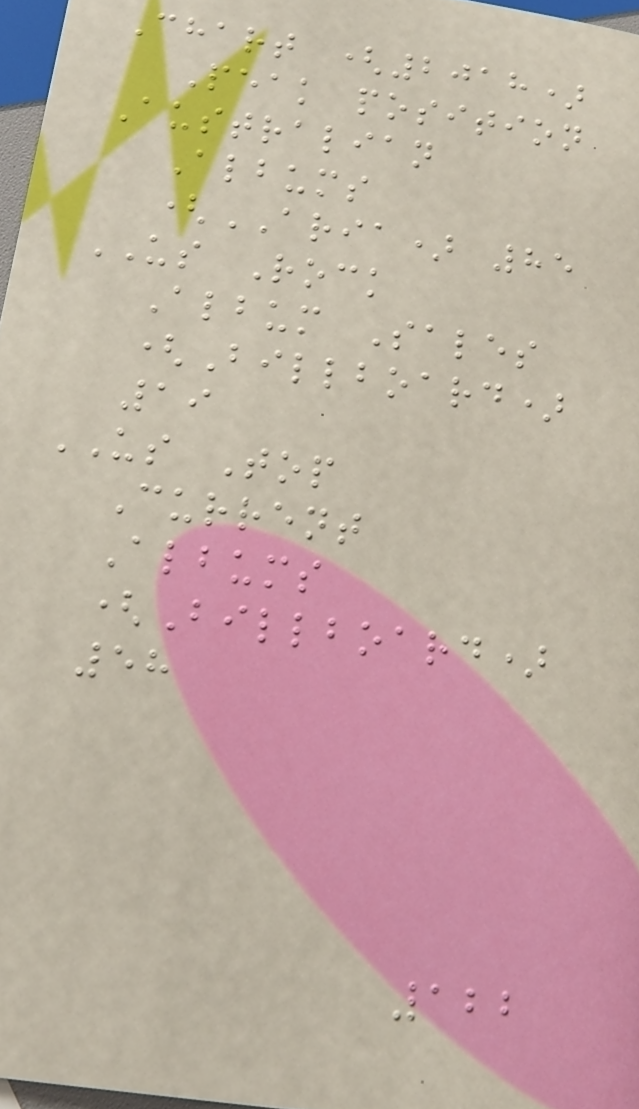Chart (2018)
Peak position
Australian
Albums
(ARIA) 85
US Rock
Album Sales
(Billboard)
19
US Top
Current
Albums
(Billboard)
58
122
